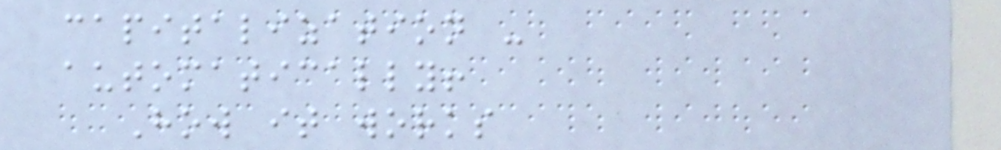capitalization -
automatically!
How it works
